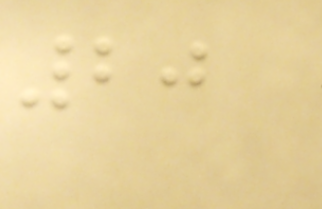20
